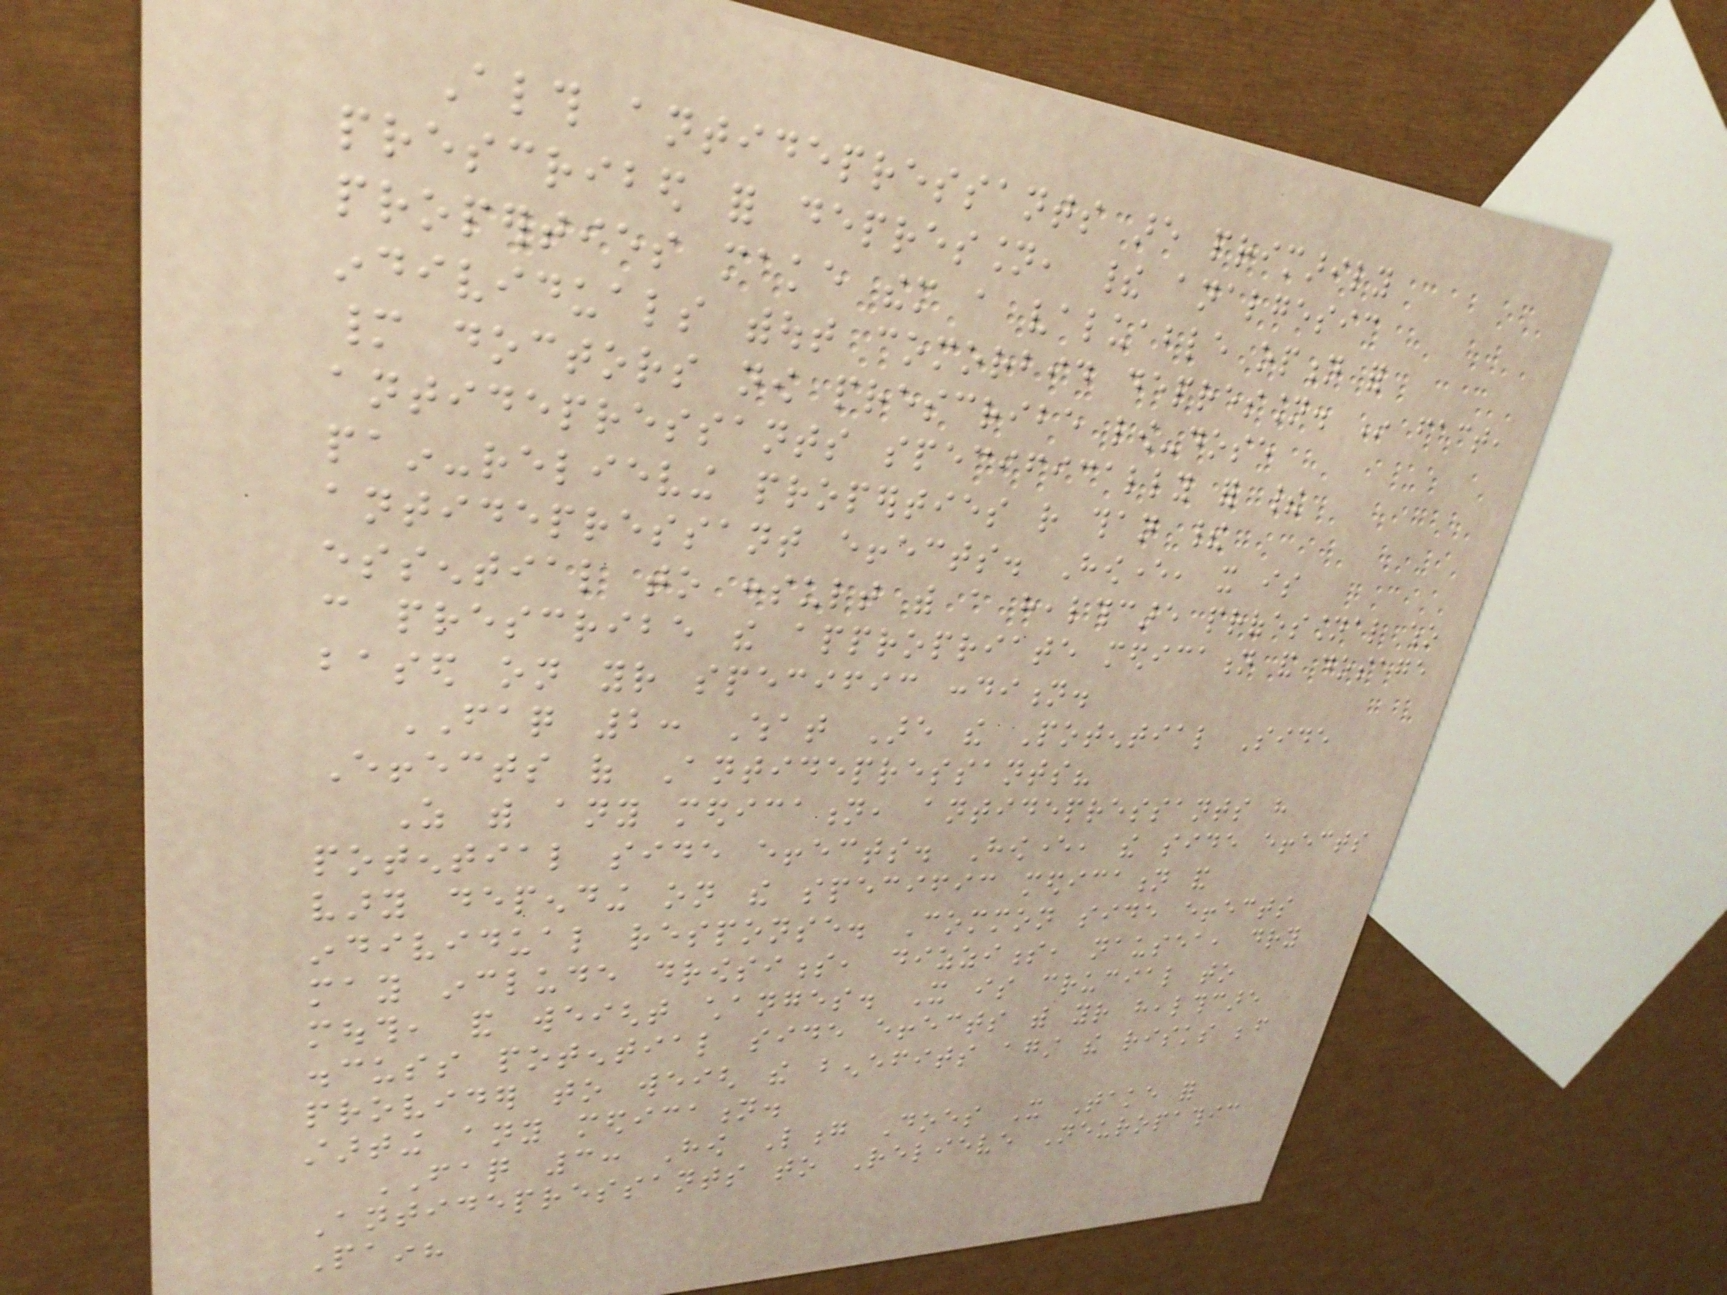Although antidepressants are primarily
prescribed for depression, their analgesic
properties make them a valuable option for
individuals without comorbid depression. In fact,
many doctors now prescribe low-dose
antidepressants specifically for their
pain-relieving properties rather than their
antidepressant effects. However, it is
essential to consult with a healthcare professional who
can prescribe the appropriate medication and dosage
based on your specific condition.
FAQ 2: What Are the Potential Side
Effects of Antidepressants?
As with any medication, antidepressants have
potential side effects. However, the side effects
vary depending on the specific medication and
individual response. Common side effects
may include drowsiness, dizziness, nausea, dry
mouth, and weight changes. It is crucial to
discuss potential side effects with your healthcare
provider to weigh the benefits against the risks before
starting any medication.
FAQ 3: How Long Does It Take for
Antidepressants to Relieve Neuropathic
Pain?
